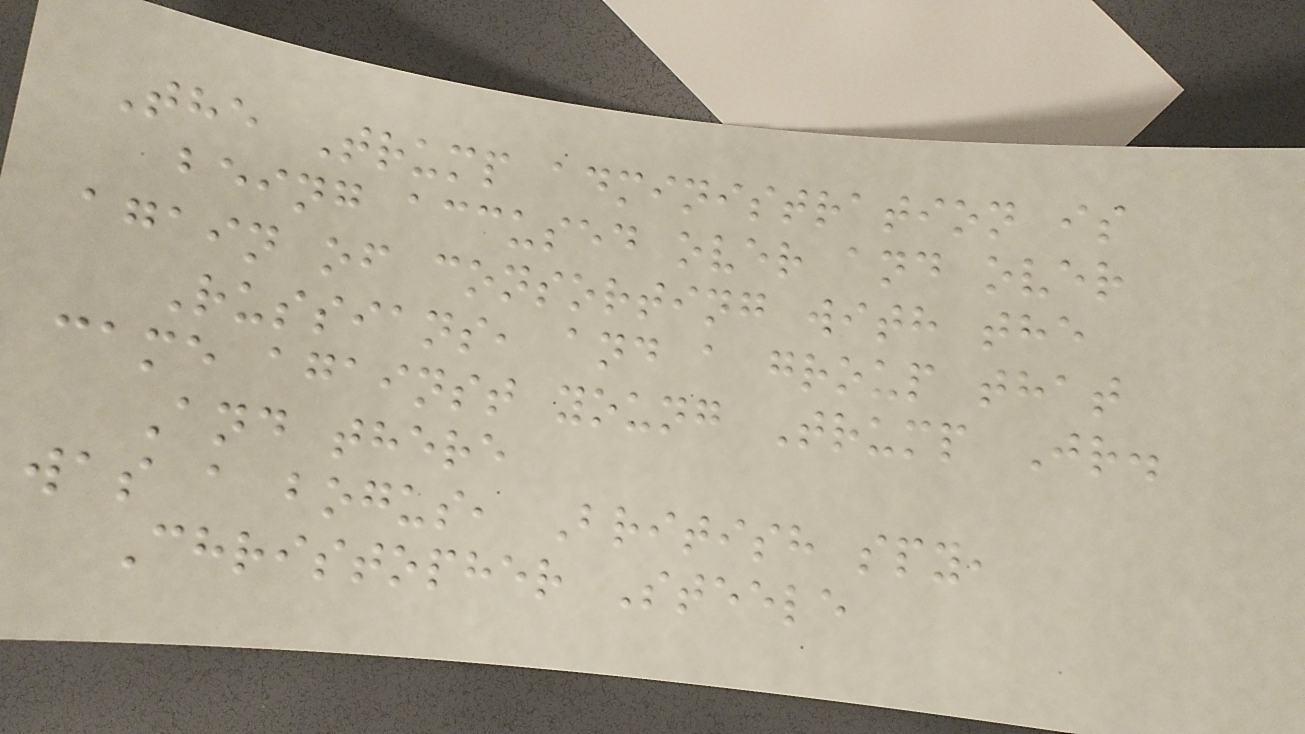The Trump administration is
being accused over and over
again of consorting with the
Russians, and a group that
came against young Trump Jr.
And there
was a bogus, British spy,
Christopher Steele
